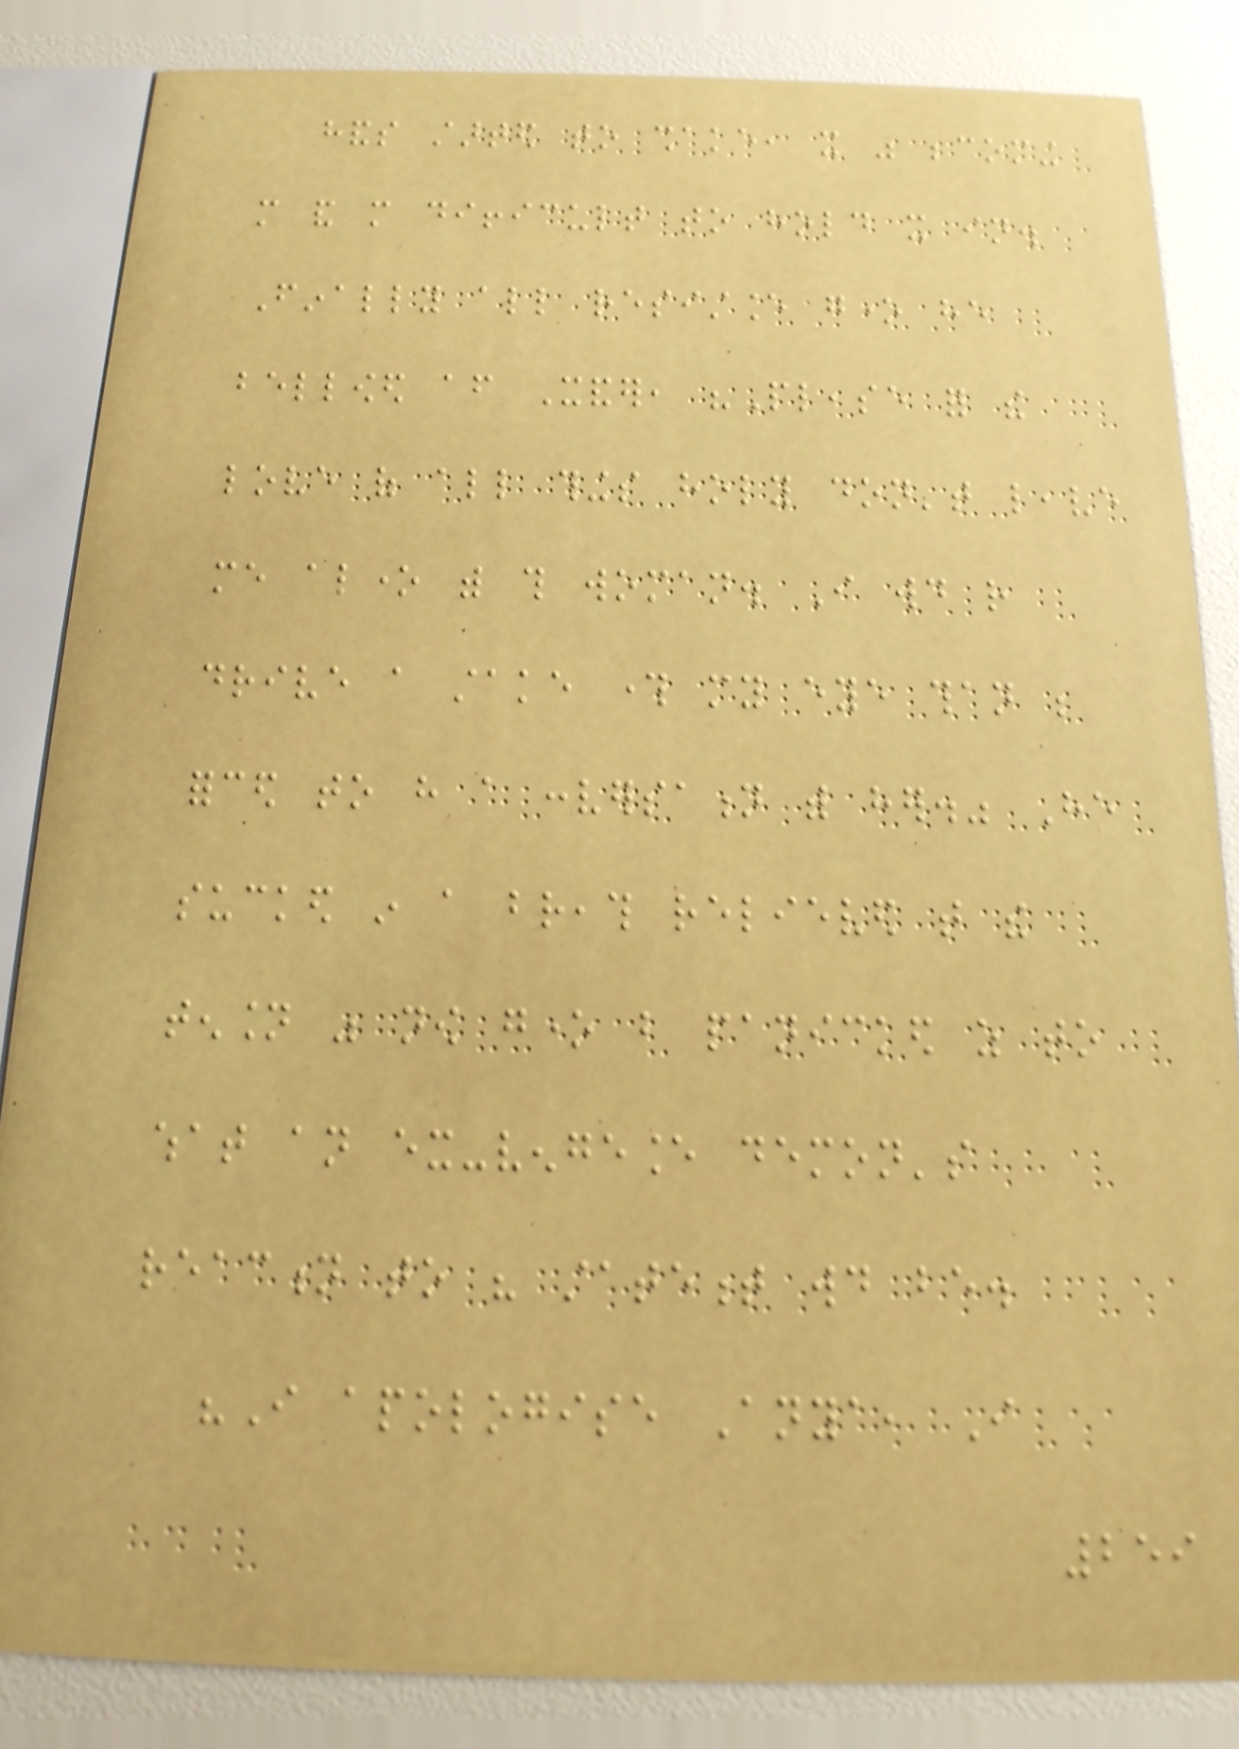hands started to shake, it was becoming
more and more difficult to hold it in.
Finally all resistance gone he
bellowed after Xander, "Please for the
love of all things holy don't leave
me alone with this woman. I would rather
drive a stake through my eye than be
forced to have a conversation with her." He
sucked in a breath relieved that the
tension was now gone but panicked as to
what an ex-vengeance demon's
reaction to his statement would be.
"I apologise Anya, I
259
